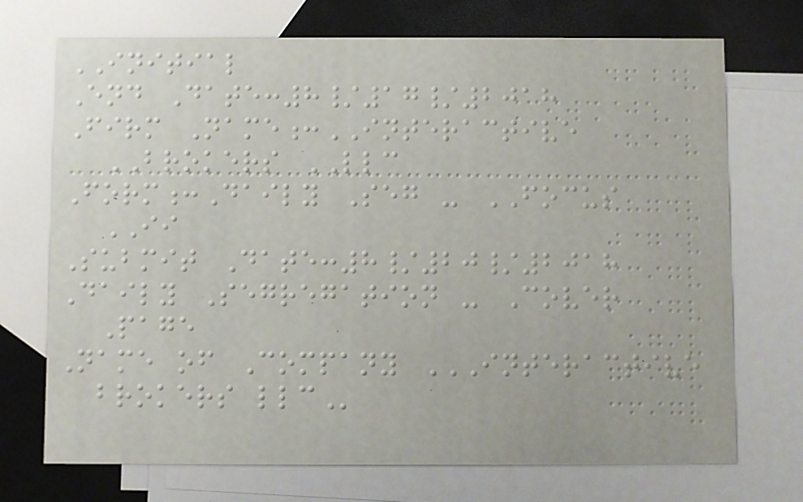INITIAL
End Date:8/17/2018
Firm Name:INTERACTIVE
BROKERS LLC
Form:Daily Seg - FOCUS
II
Submit Date:8/20/2018
Daily Segregation - Cover
Page
Name of Company INTERACTIVE
BROKERS LLC
